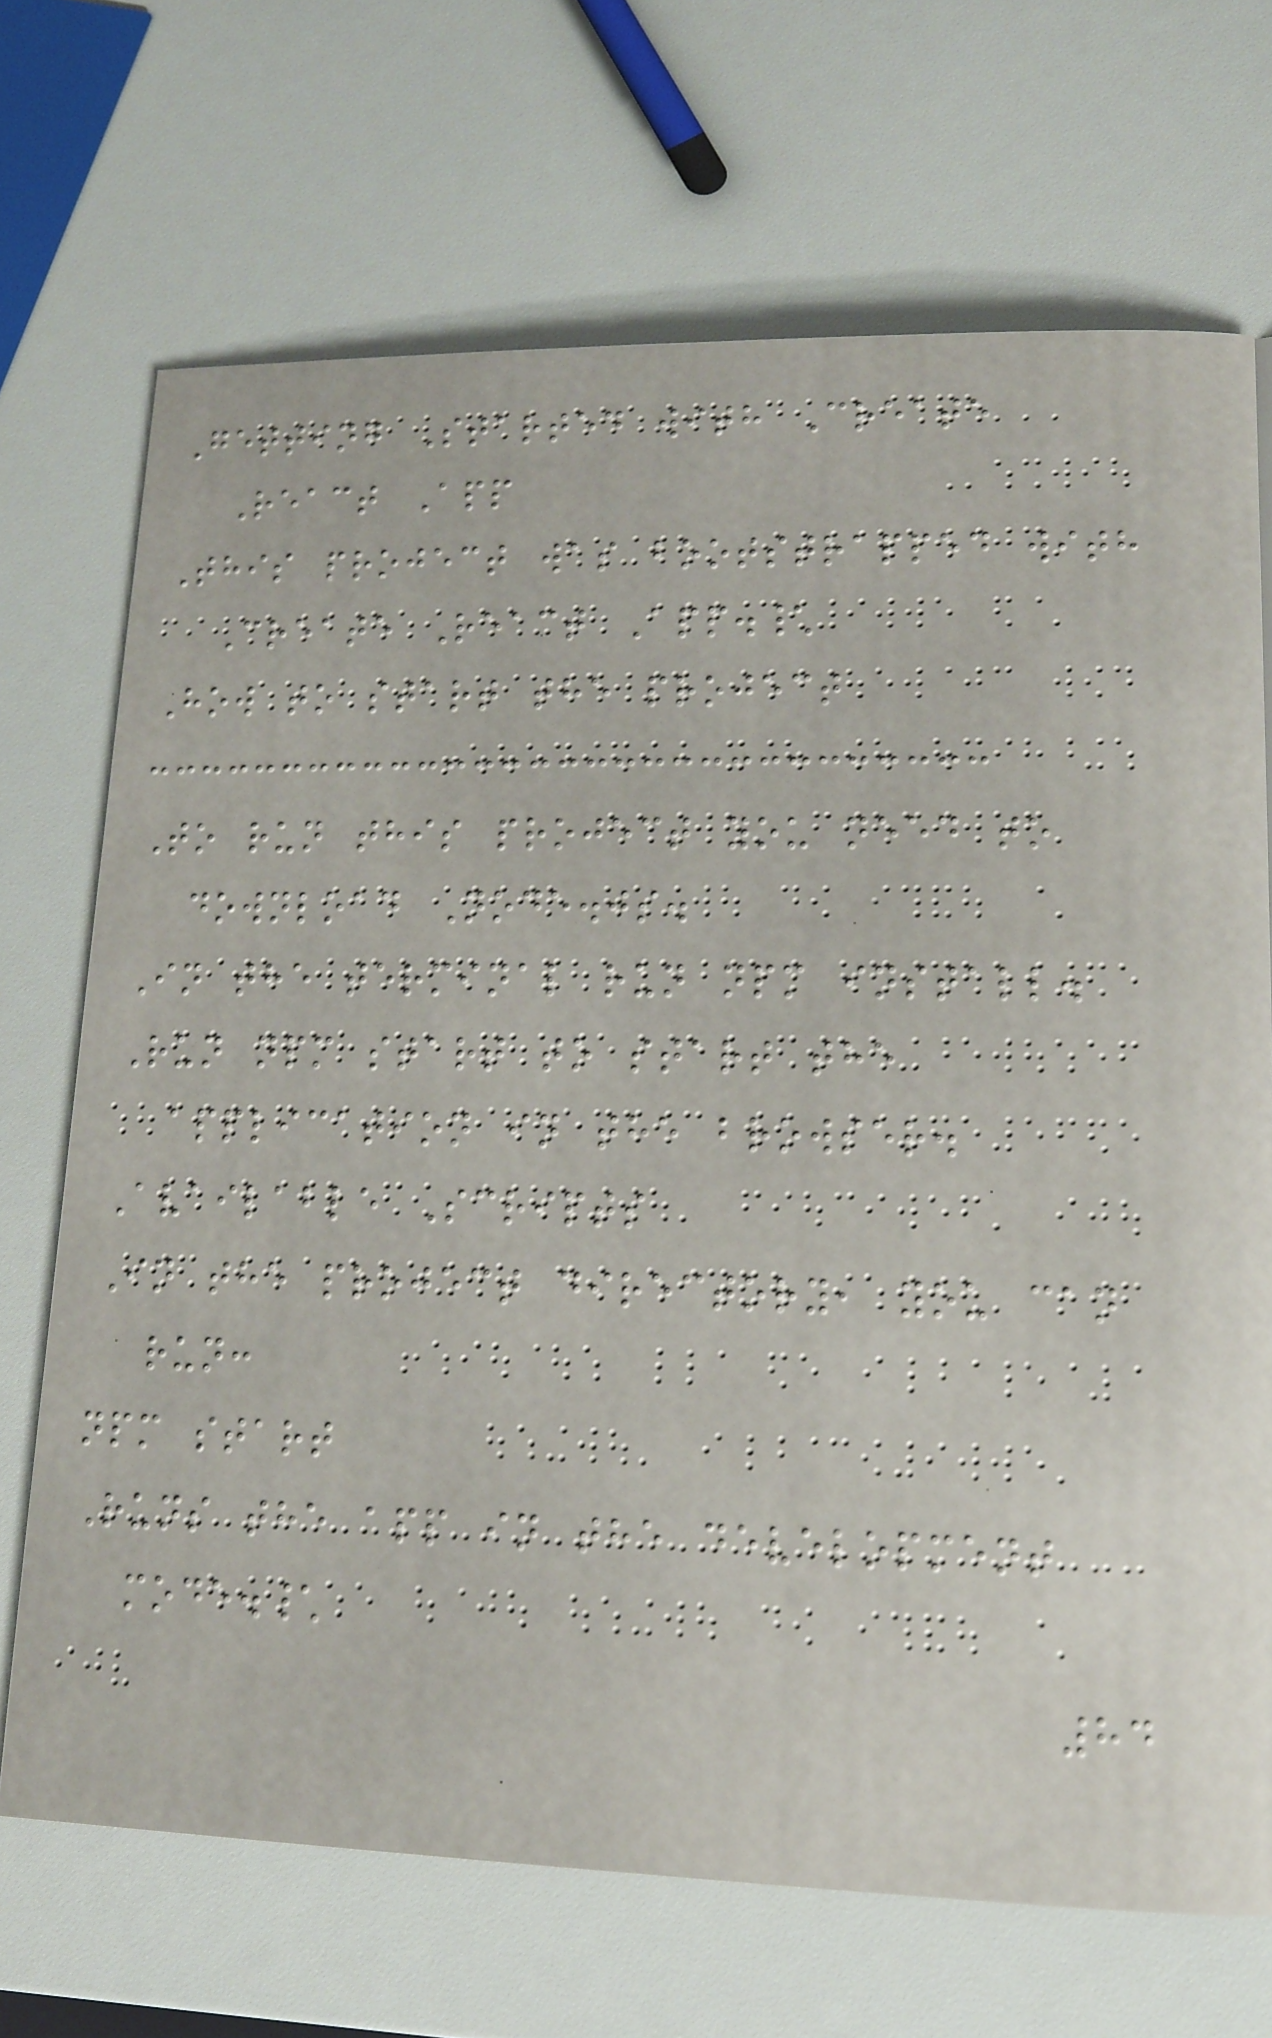Getting Started with Create
React App
This project was bootstrapped with
Create React App.\
How to start the project
To run this project you need to
download Node.js.
In the terminal run npm install.
Run npm start to start the
application in the browser.
Available Scripts
In the project directory, you can
run:
npm start
Runs the app in the development
mode.\
84
